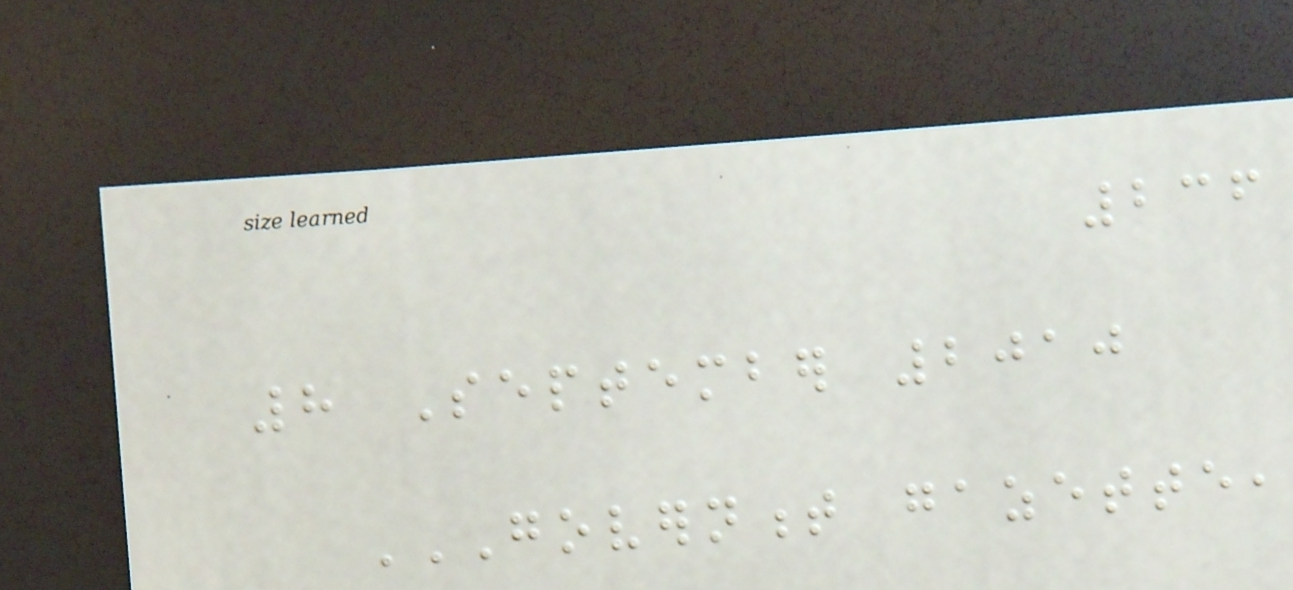236
8 September 2010
GOVERNMENT GAZETTE,
